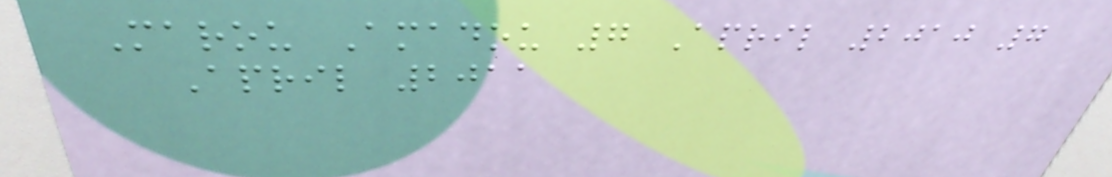Marou Amadou 7 April 2010 7
April 2011
